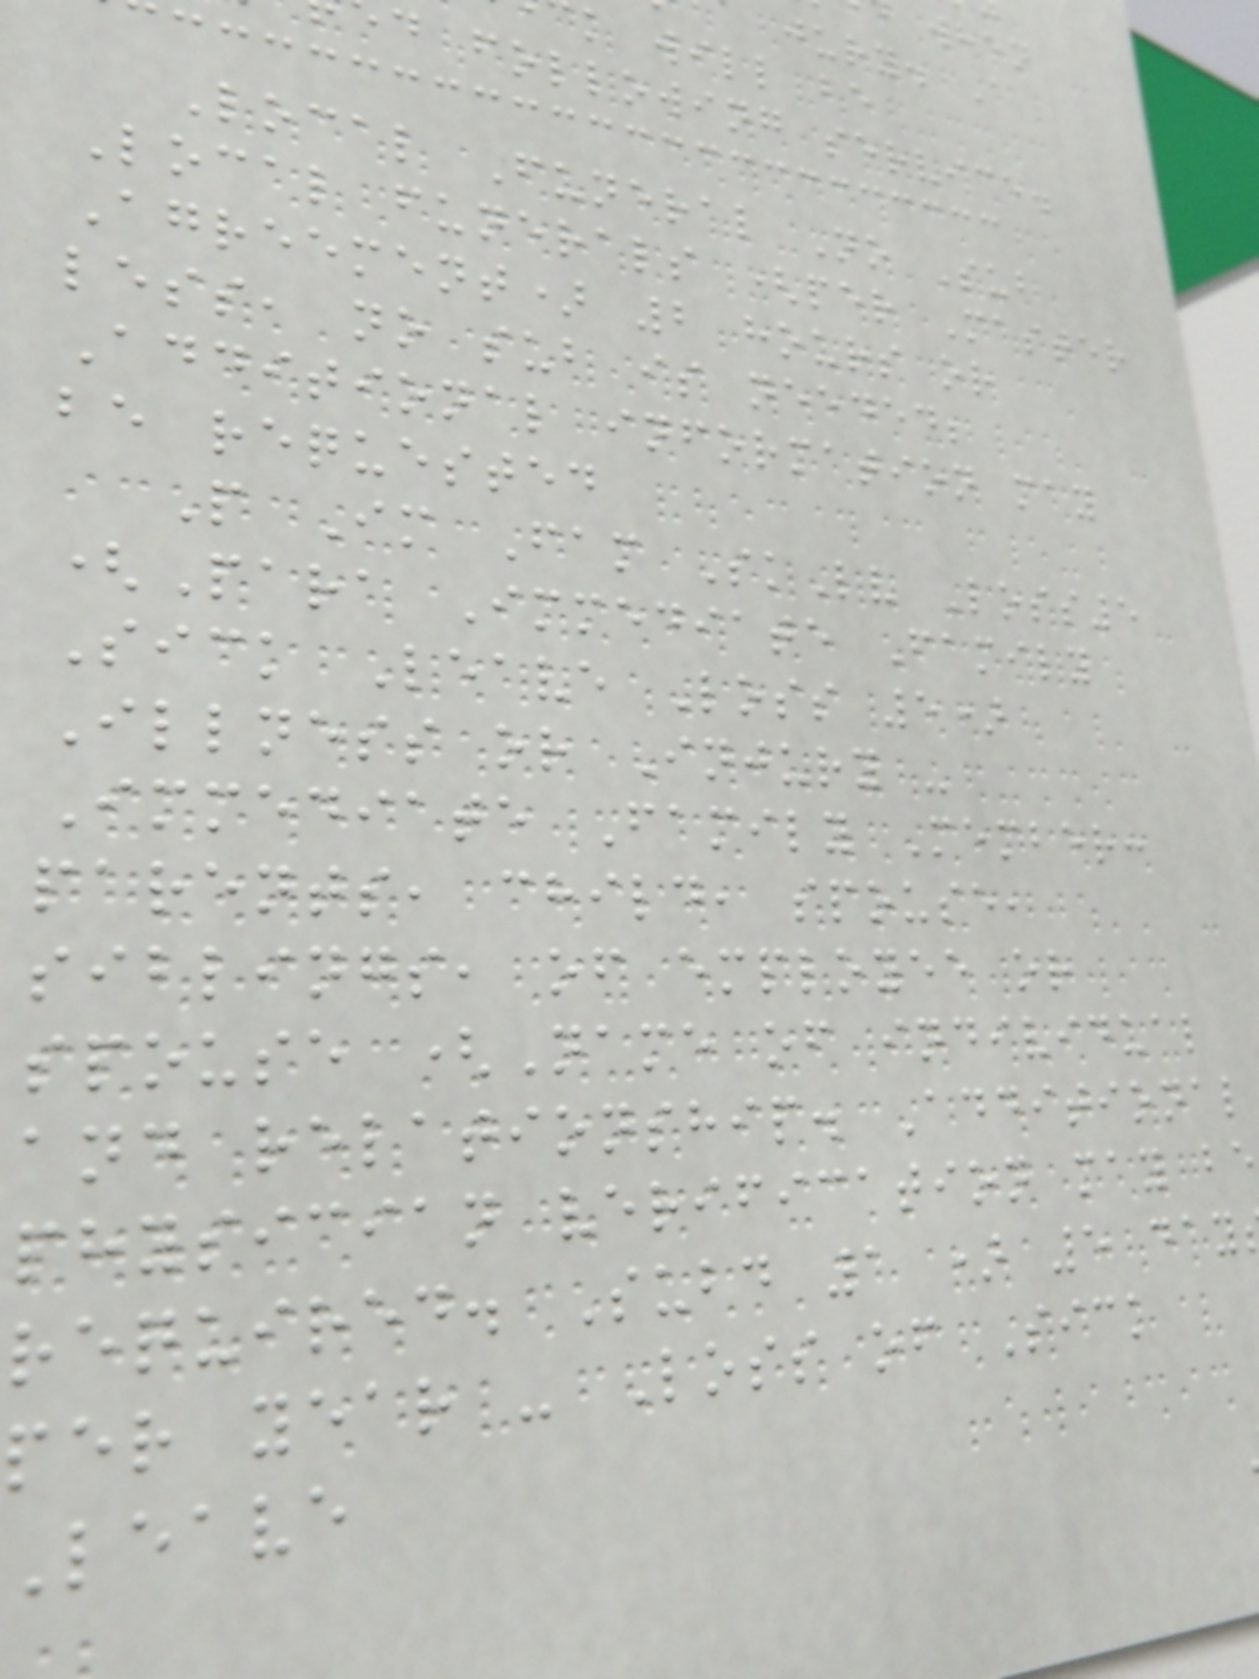jury. A
k will be
d following service.
Local Funeral No Sub
Local funerals (per Master
Agreement) 2 hours or
less, no sub is needed;
Additional information may
be requested
P Im Fam SkLv Loss5
(Para Immediate Family
Sick Leave Loss 5)
Illness or Injury -
Immediate Family Member:
parents, child, spouse,
siblings, of employee or
spouse (Name of individual
and relationship. Additional
physician verification may be
required. Subd 1 ) 5 day
per year - Loss of Sick
leave
